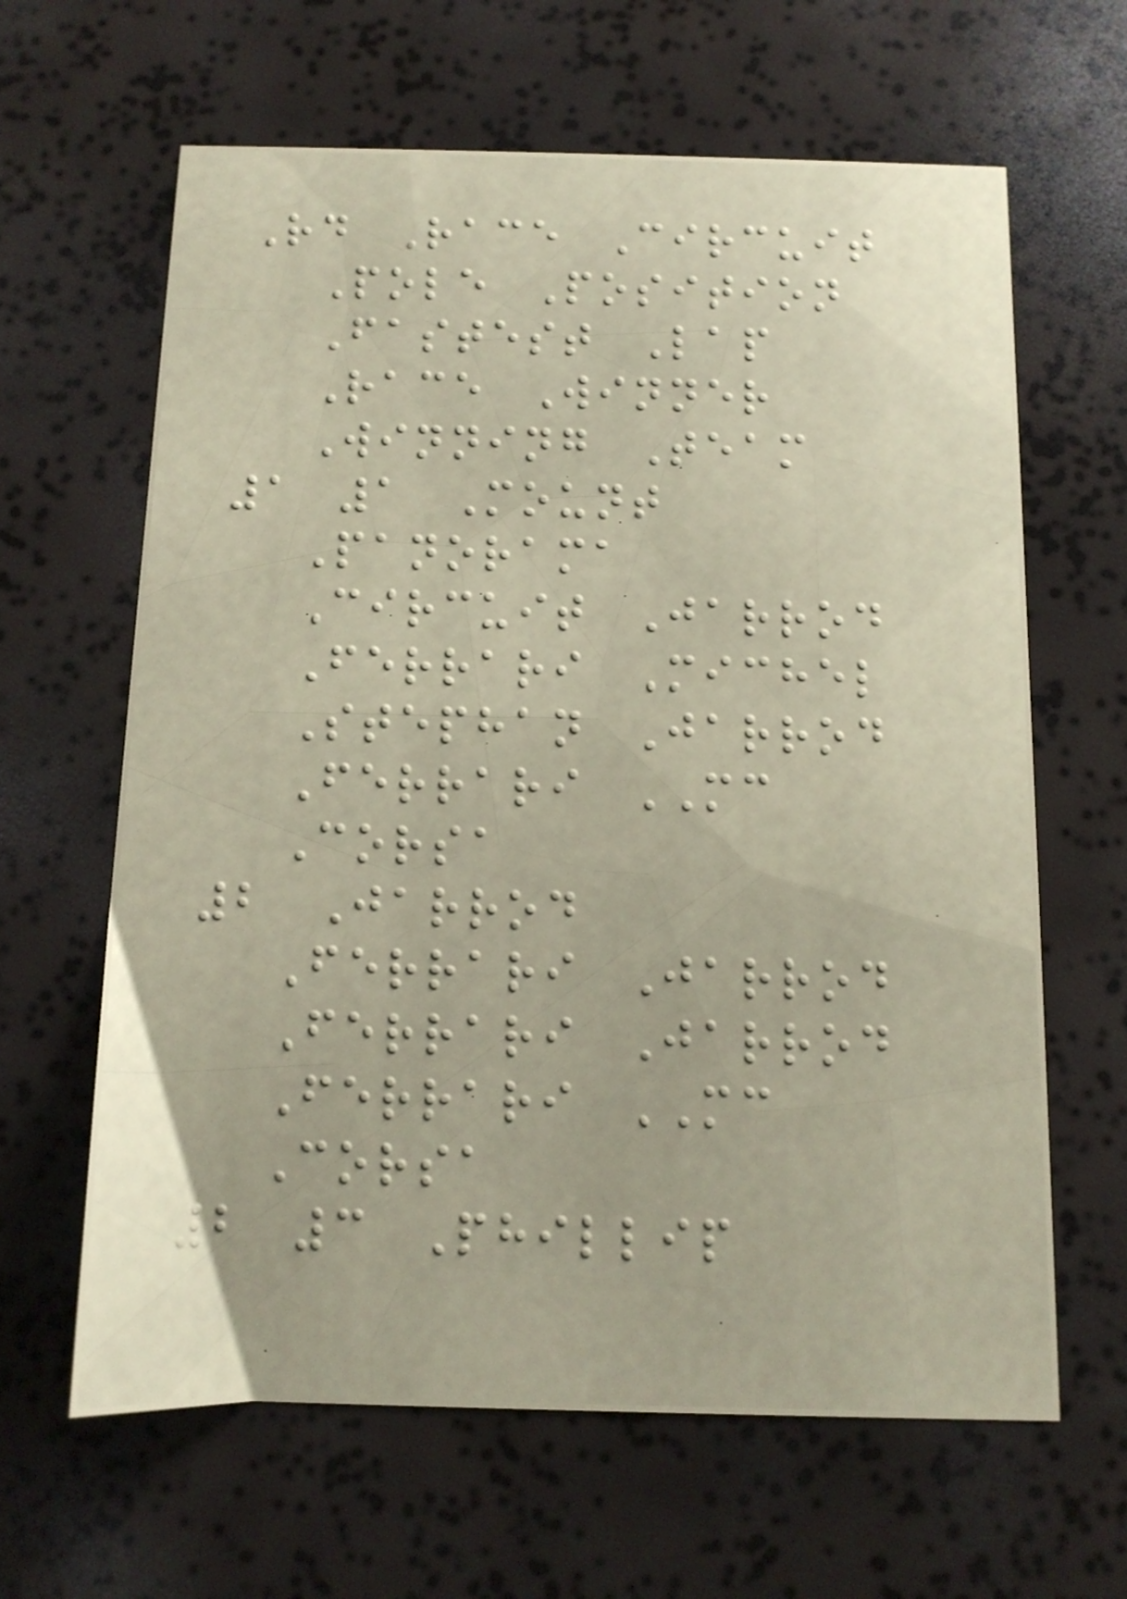Rd Race Circuit
Pole Position
Fastest Lap
Race Winner
Winning Team
1 1 Mount
Panorama
Circuit Jarrod
Ferrari Michel
Stephan Jarrod
Ferrari MC
Corsa
2 Jarrod
Ferrari Jarrod
Ferrari Jarrod
Ferrari MC
Corsa
2 3 Phillip
